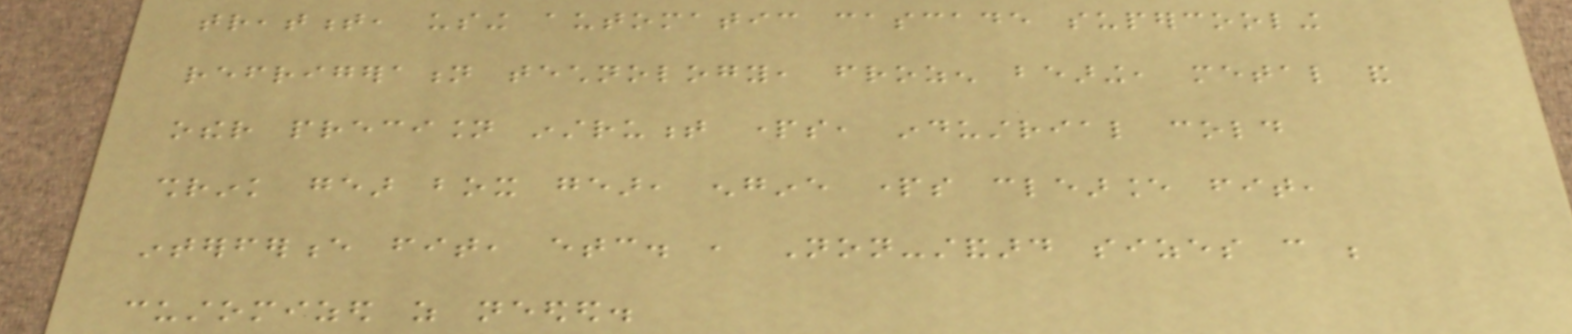treatment, using automatic cascade supercooling
refrigeration technology, frozen bearing, metal and
other precision instrument parts, industrial cold
shrink gear box gear, engine parts clearance fit,
interference fit, etc. , Non-standard sizes can be
customized as needed.
